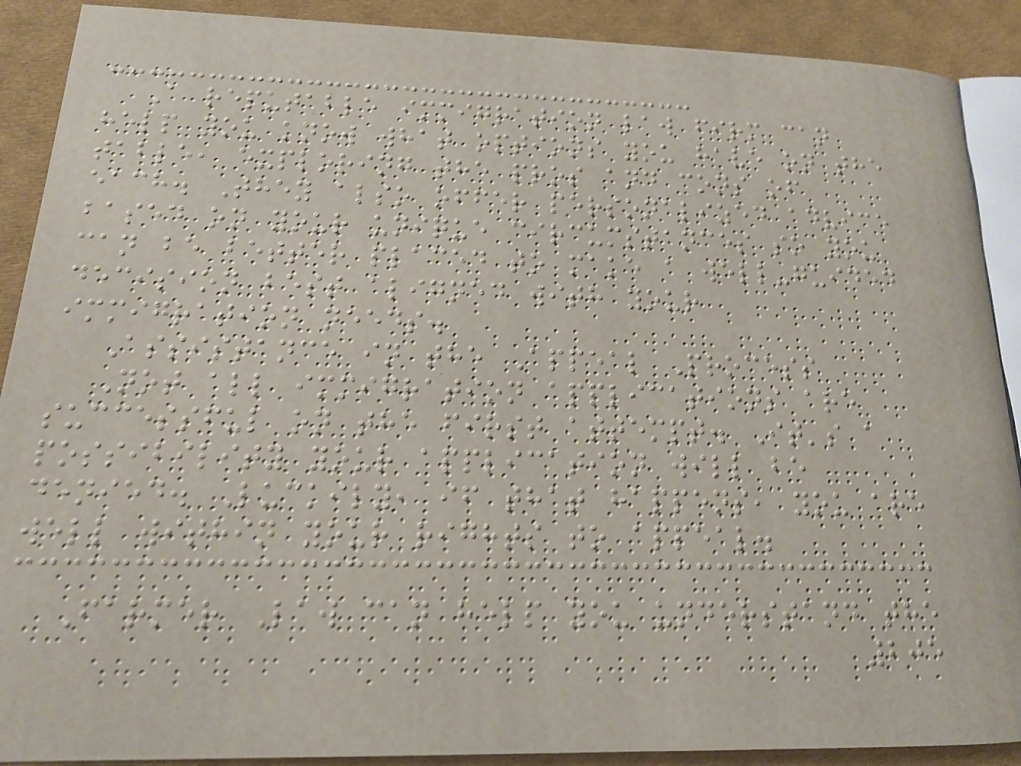A reputable immigration law firm can
help you know what options you have on the
table, exploring the pros and cons of
each. They also offer personalized advice
based on your unique circumstances so you
can be better placed to make a well-guided
decision best aligned with your
immigration needs.
Assistance in the Appeal Process
Not all immigration applications are
successful on the first attempt. It's a
possibility your application will be
denied. Luckily, if that happens, you are
well within your rights to appeal.
Farmer Law can help you understand the
205
